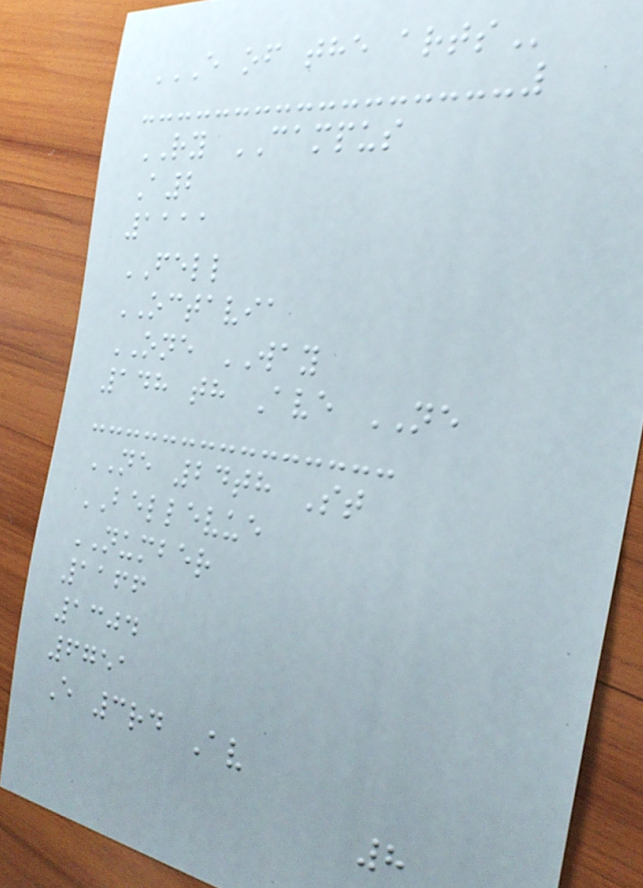E OF THE ARTS
RY CAMPUS
A2
1111
FELL
OCTAVIA
ONE WAY
148 th Ave NE
NE 24th St
BELLEVUE
NUMBER
1166
1304
6751
E 3rd Av
8
